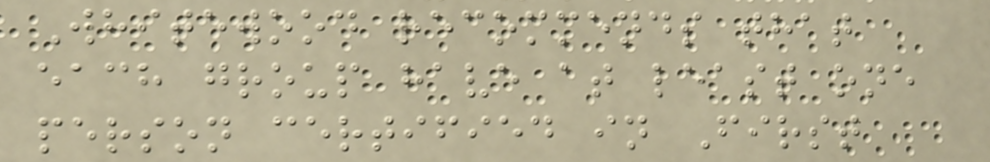Whitewood recommends that
each group have at least one
person certified in First
